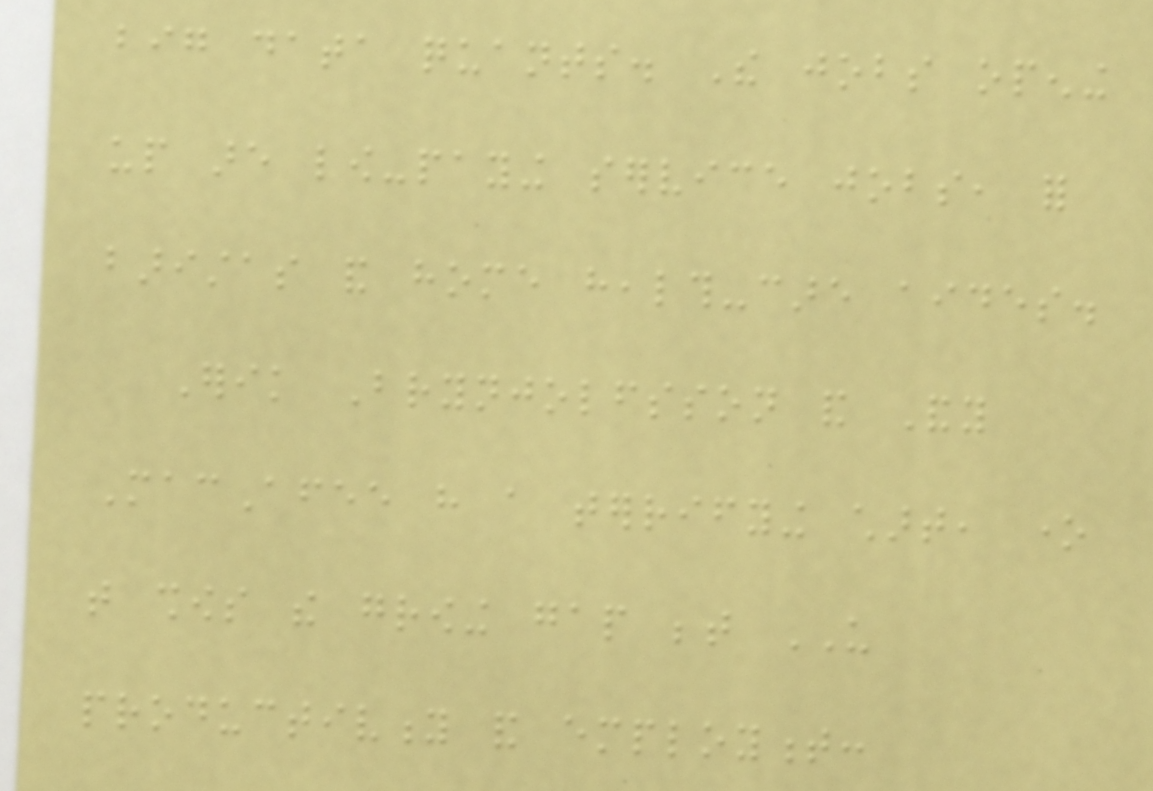big data quants. The jobs opening
up are low-paying service jobs, for
baristas and home health-care aides.
Erik Brynjolfsson and Andy
MacAfee have a terrifying chart, one
that shows the growing gap between US
productivity and employment:
